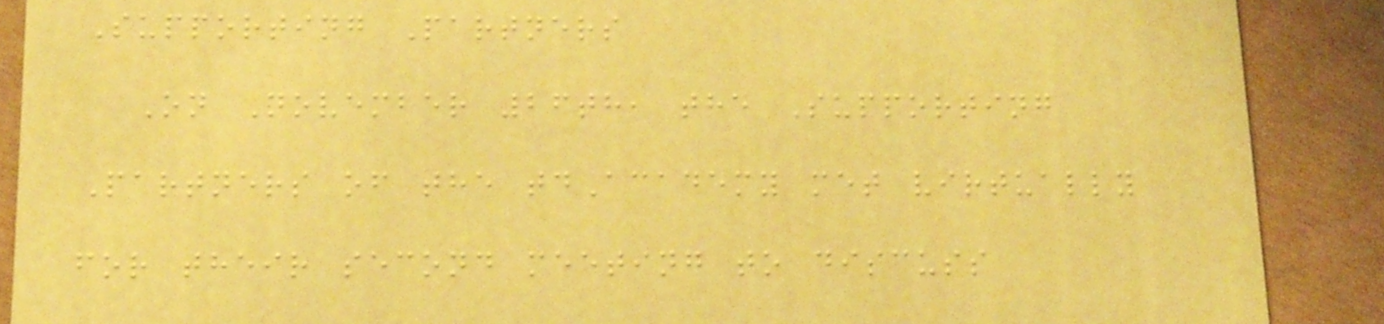Supporting Partners
On November 26th, the Supporting
Partners of the tdAcademy met virtually
for their second meeting to discuss
